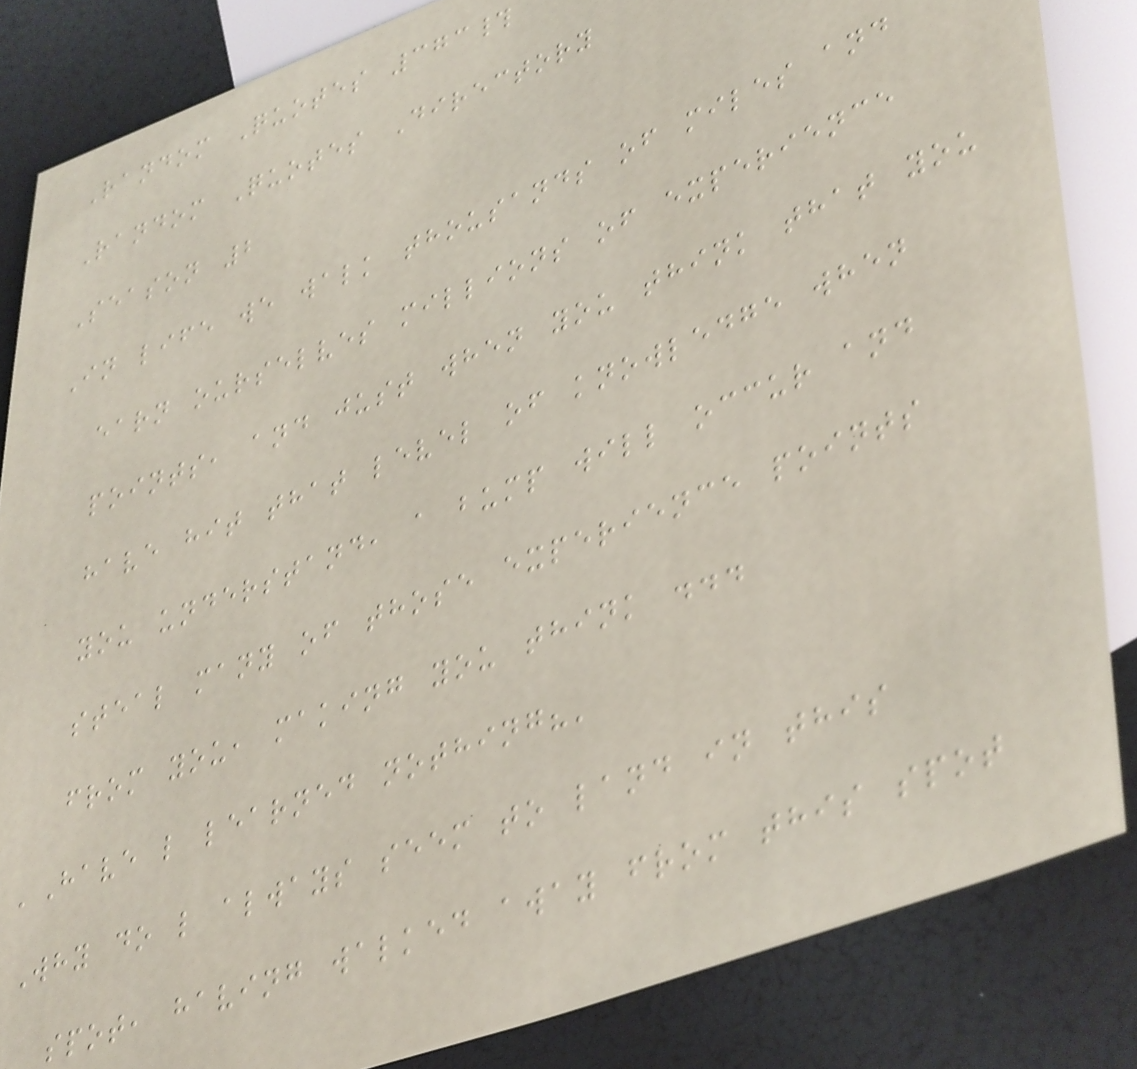Random Quotes 373#
Random Quotes Directory
Season 2
In life we walk thousands of miles and
earn ourselves millions of experience
points, and just when you think that you
have hit that level of knowledge when
you understand, a bump will occur and
steal many of those experience points
from you, making you think ...
'Have l learned nothing?'
Why do l always seem to land in this
spot, having walked away from this spot
